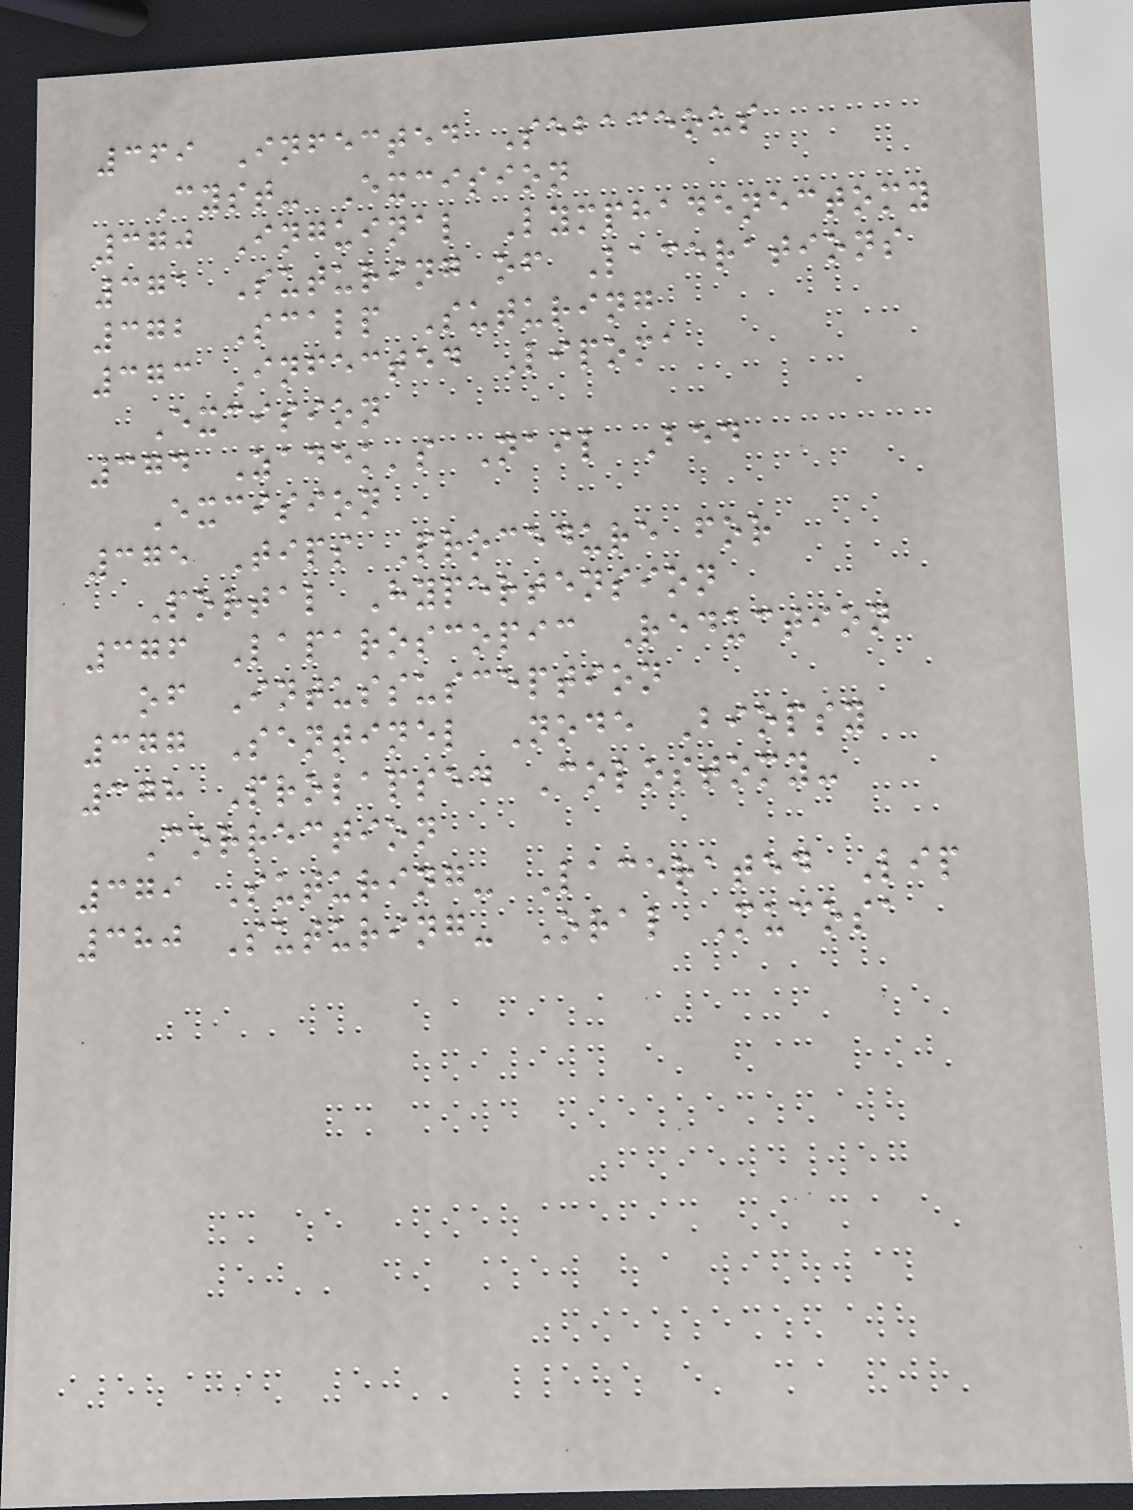369 Infected Sebaceous
Cyst- Excision
370 Inguinal Lymphadenectomy
371 Suturing of Lacerations
372 Scalp Suturing
373 Infected Lipoma
Excision
374 Zadek's Nail Bed
Excision
375 Tips Procedure for
Portal Hypertension
376 Laparoscopic Reduction
of Intussusception
377 Sentinel Node Biopsy
378 Prolapsed Colostomy-
Correction
379 Suturing- Lacerated Lip
380 Suturing- Oral Mucosa
